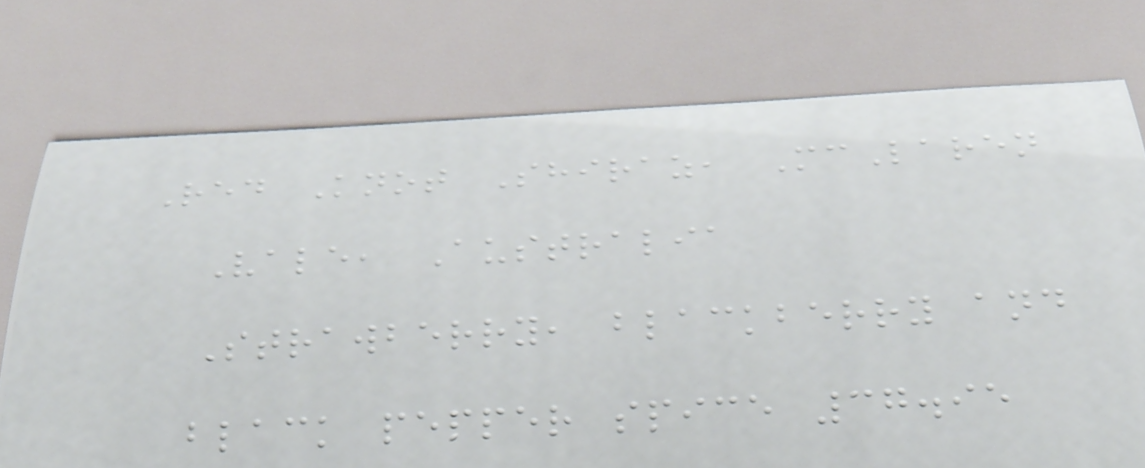Red Knot Shiraz, McLaren
Vale, Australia
Strawberry, blackberry and
black pepper spice 37.95
